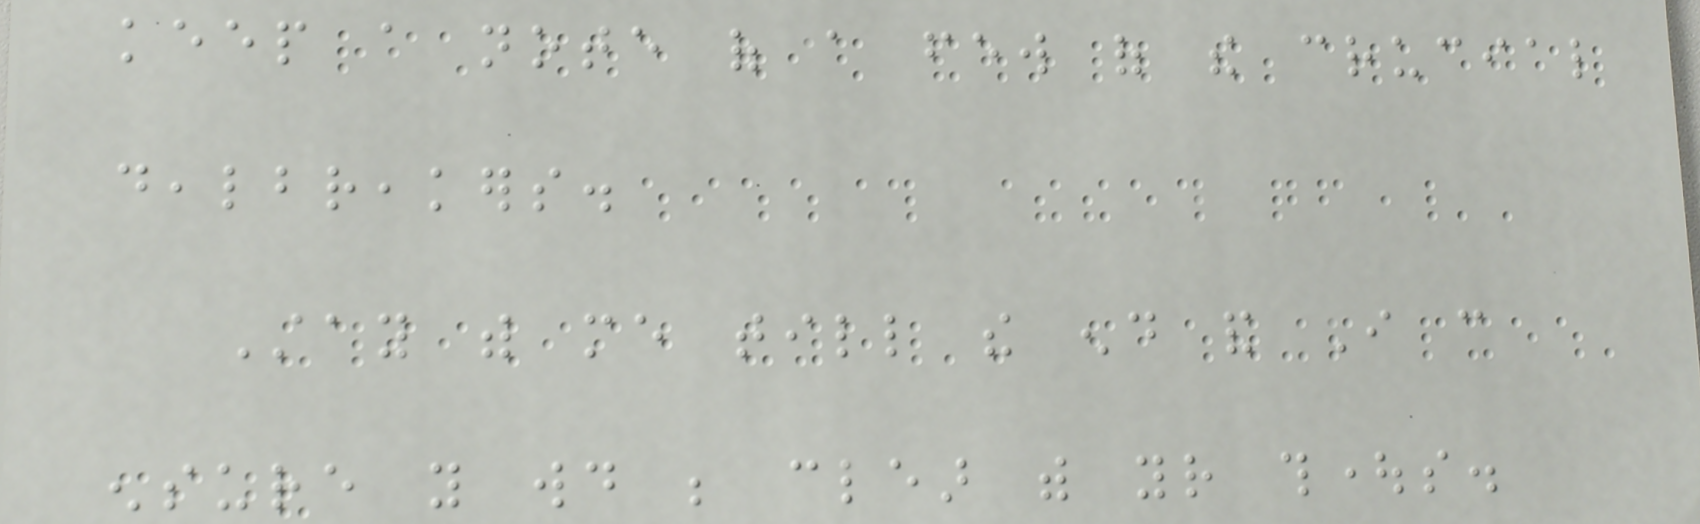keep a note of a few of the crucial
dealbreakers.
Stay with me till the end and I can
ensure you would be clear with your thoughts.
